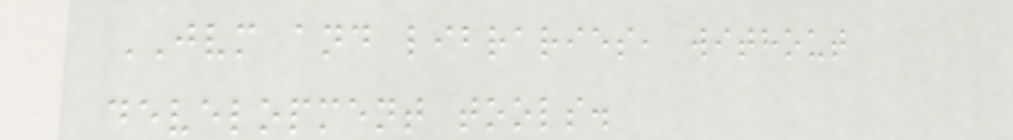JVM and libraries, without
development tools.
